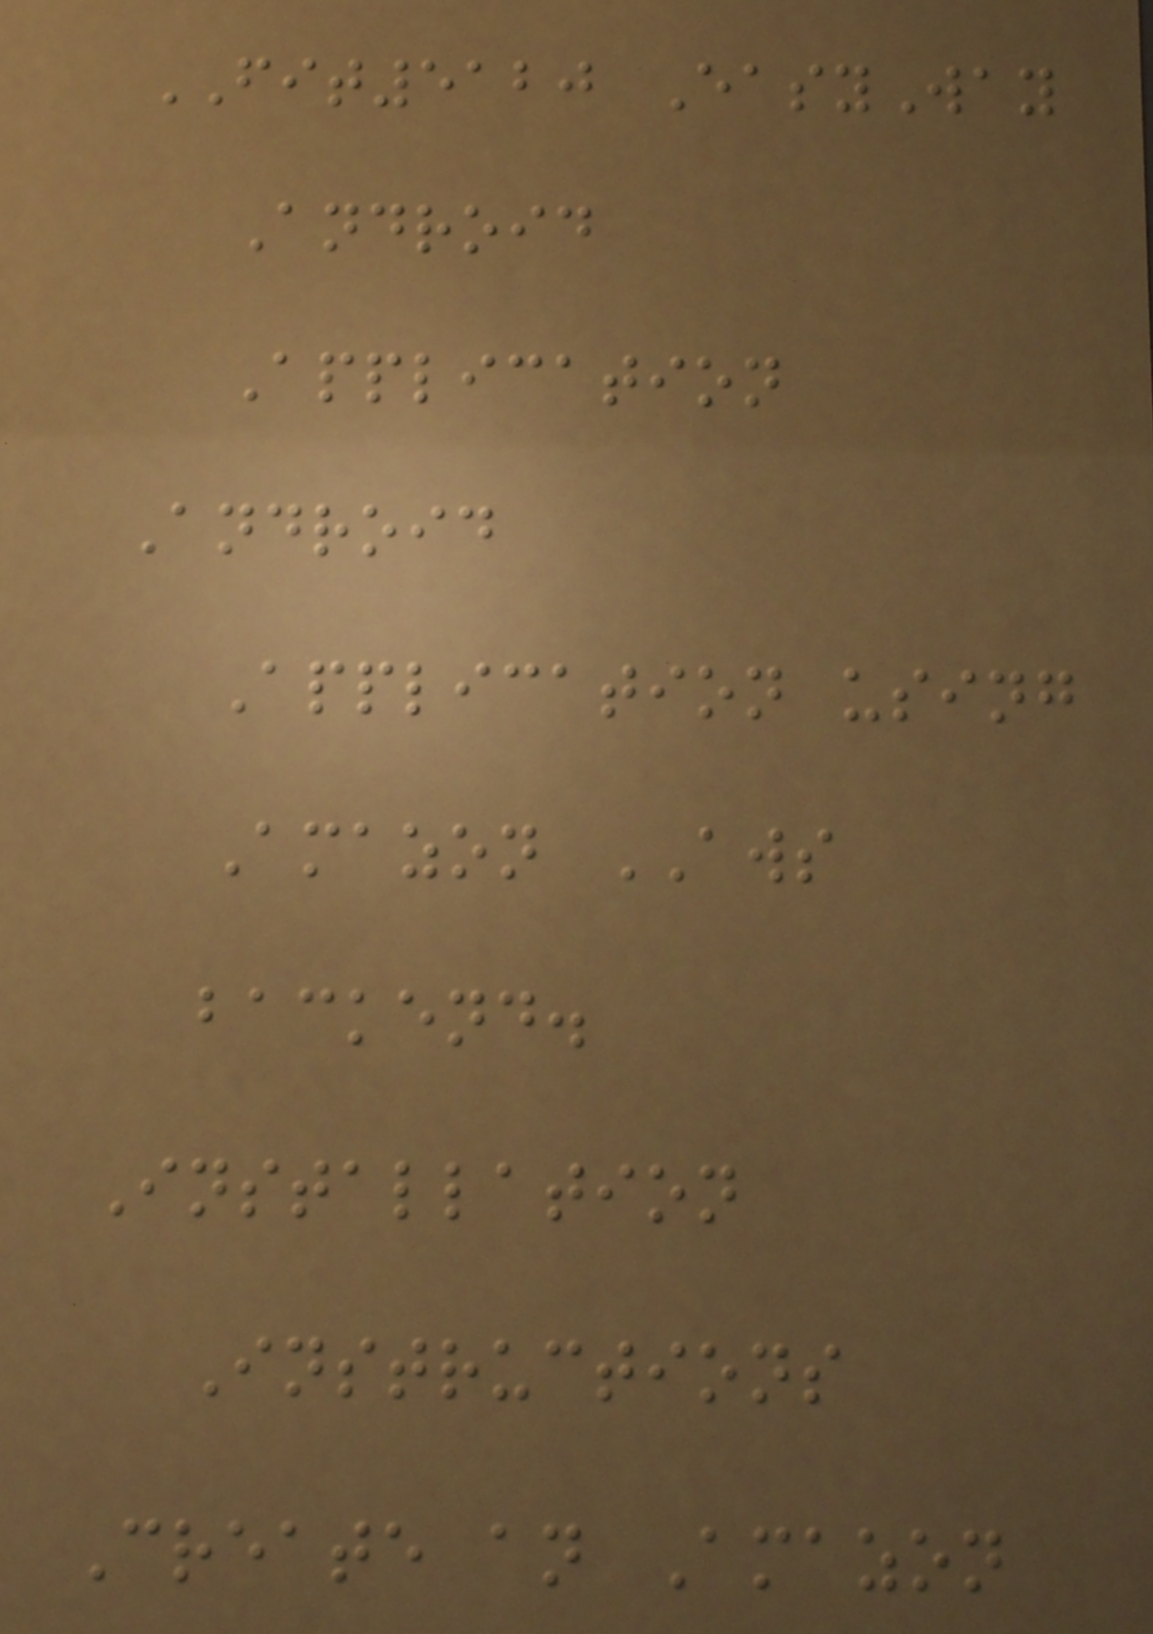FIT5120 EasyWay
Android
Application
Android
Application using
Amazon AWS
backend.
Installation
Instructions
Create an Amazon
